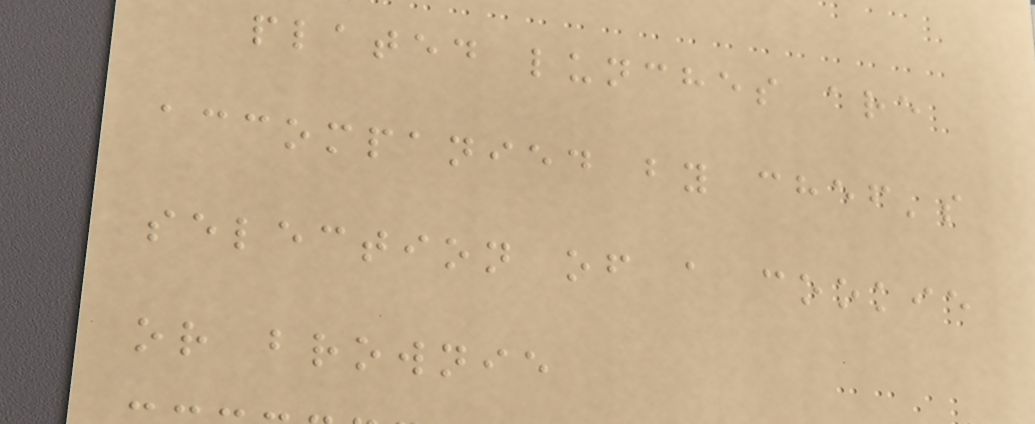plated lunches are
accompanied by chef's
selection of a cookie
or brownie
